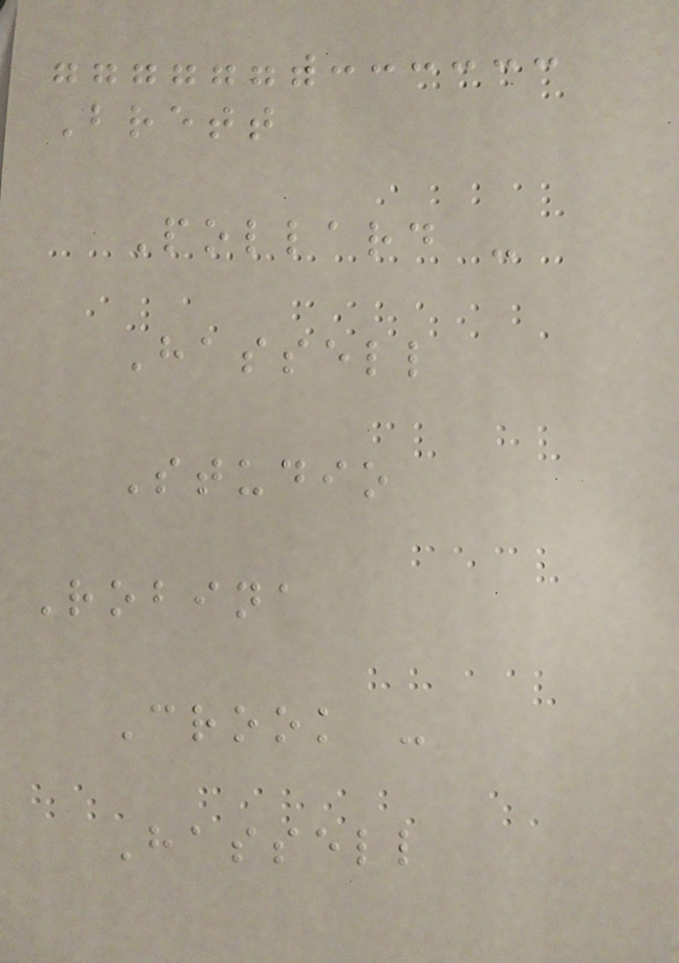Brett
Pollard -
Hassell
Studio
Robina
Crook -
Hassell
